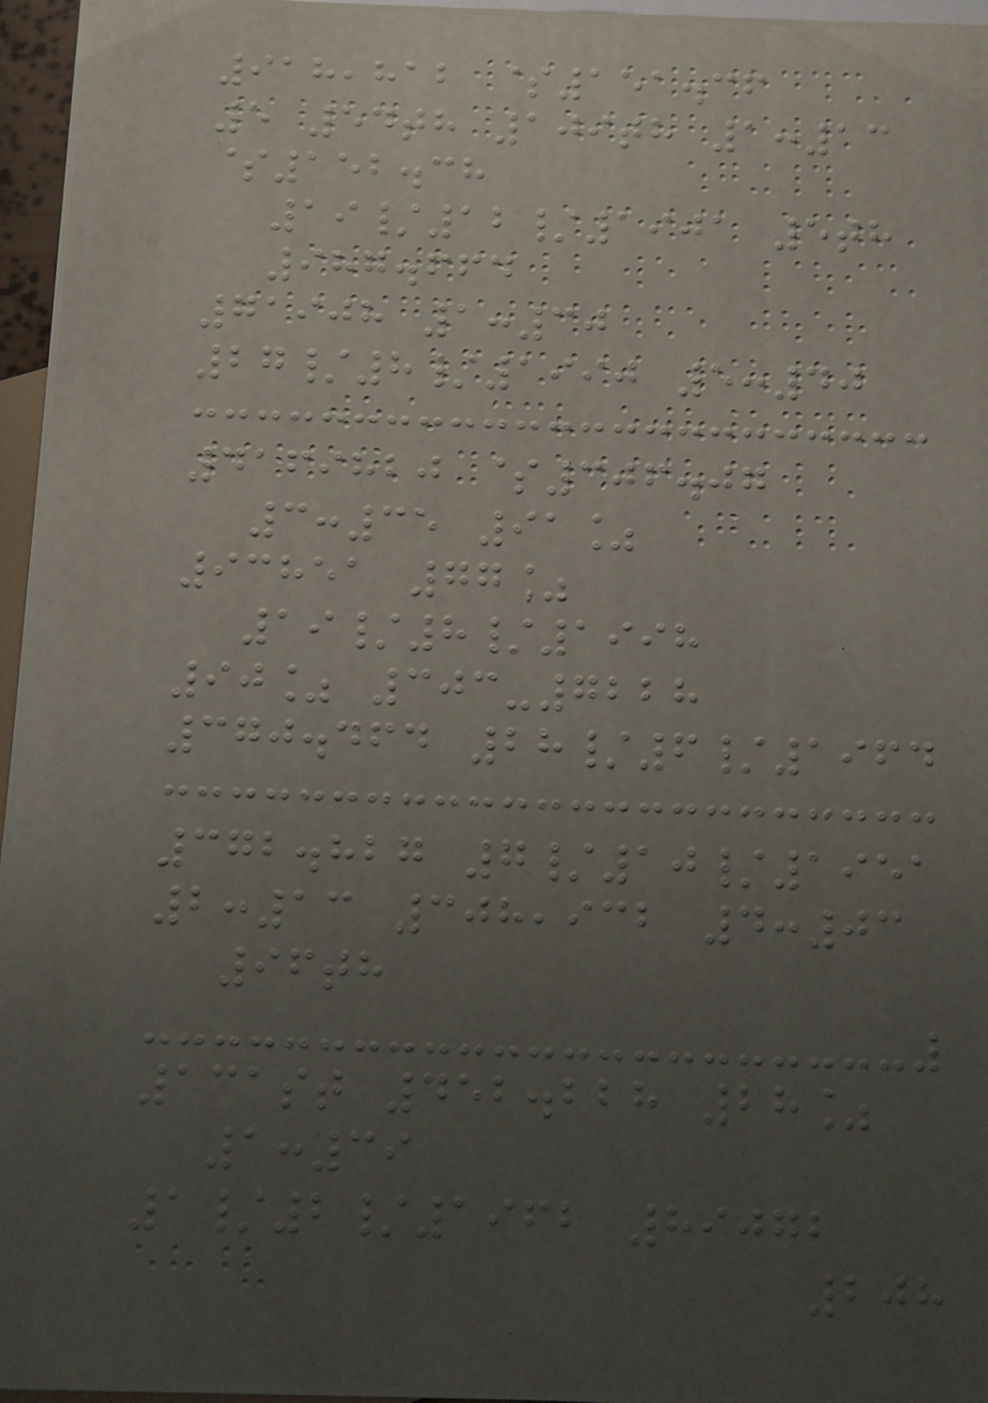918,812 $151.36
5 54th 109th 1:13
$152.38
19/12/1901 5th
987.664
71908 1:30
27/8/1990 5:40
4169820 $306.07
3:35 91%
93851 77%
19/8/1998
90% 303-7228
370.464 28/6/1964
372.827 7/10/1951
2:13 308,932 4:03
96th
131st 452.228 28%
1:39
1/2/1962 89072
208
